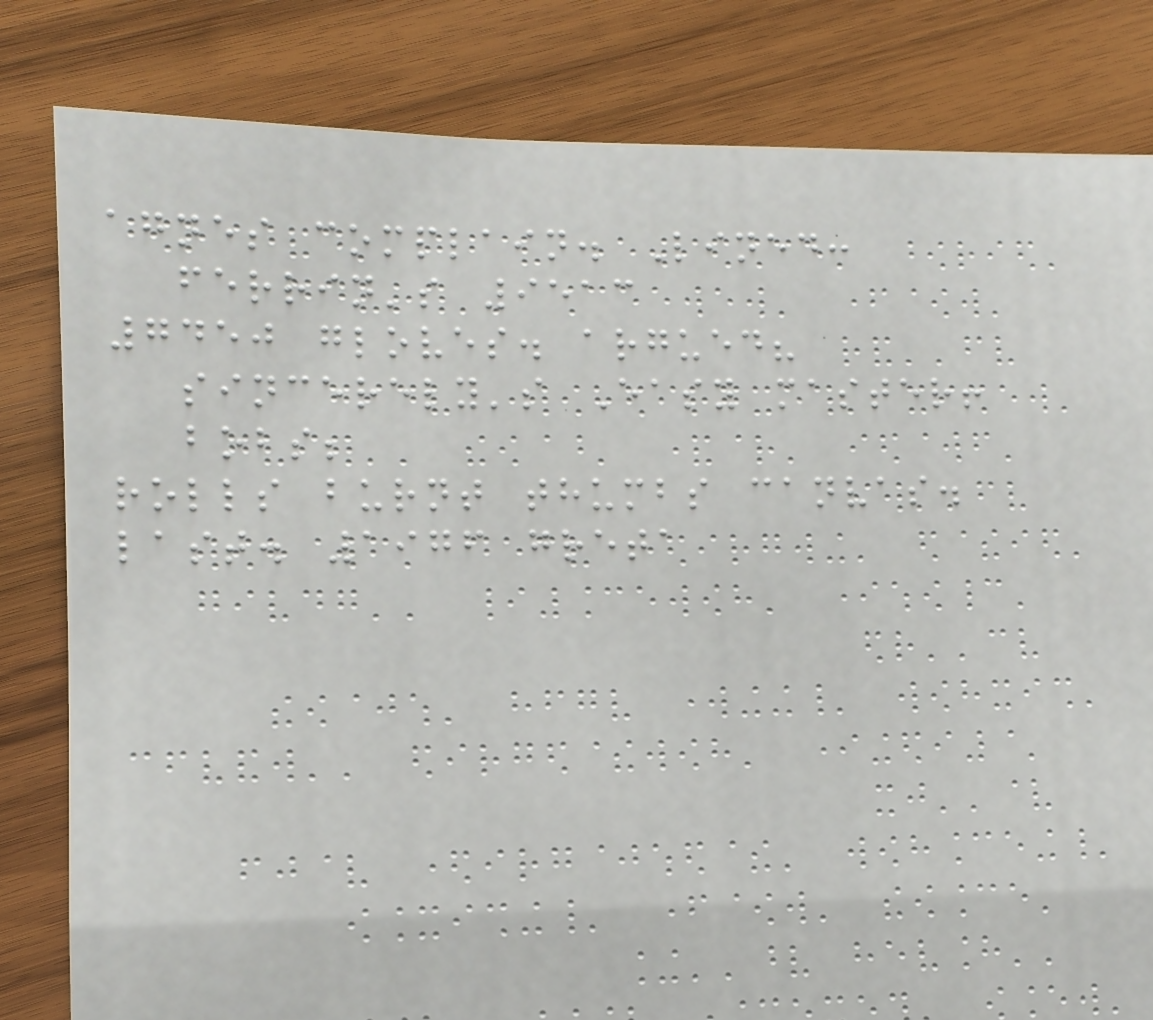agnes complain. Lined:
ferrin's 9513
7450 gloves. argued?
sincerely's Easy master!
bobs;
rolls burnt thumbs canvas.
last. 1976 greta
